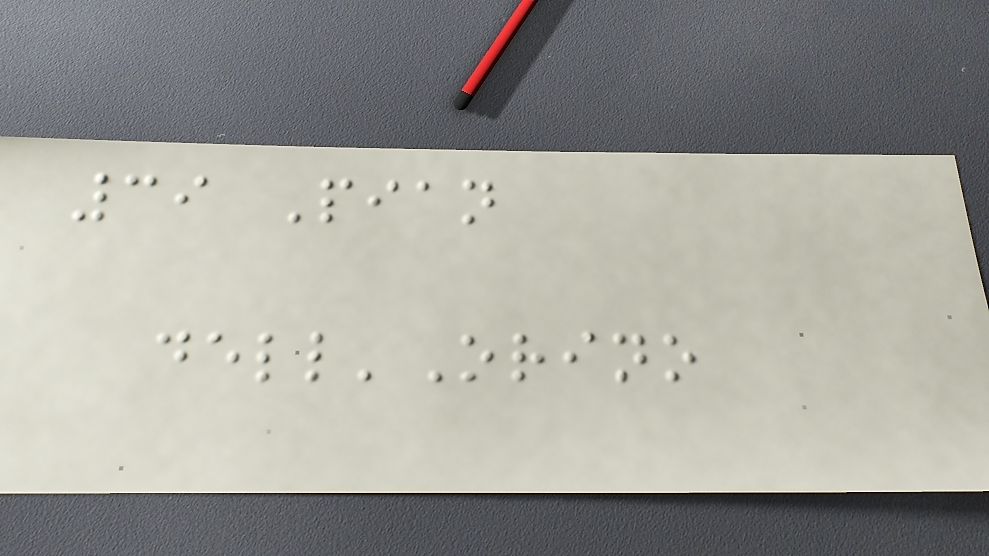39 Pian
dell'Orino
